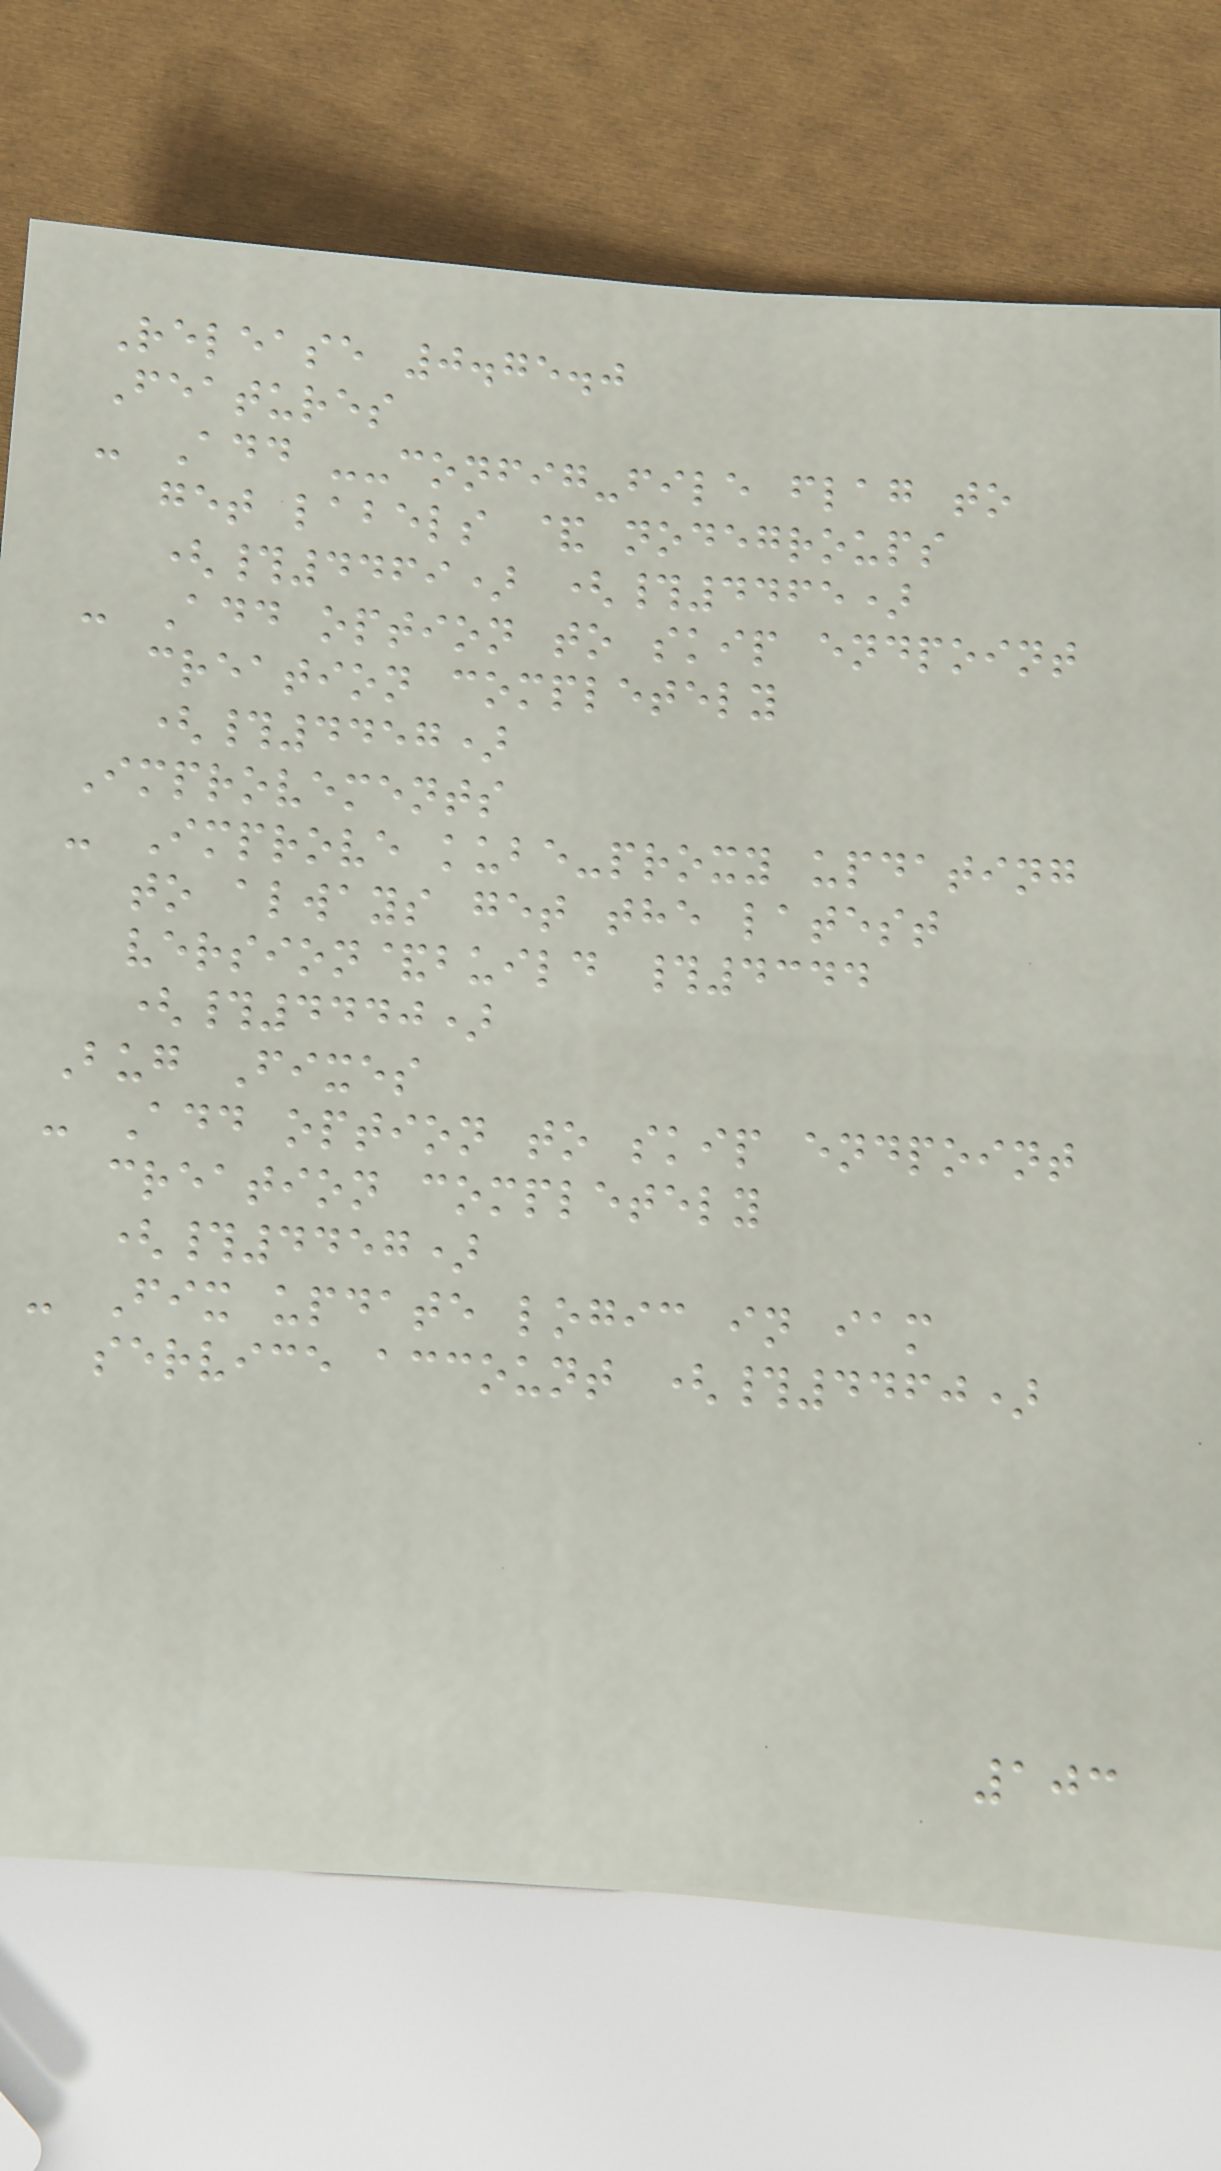Release 0.75.0
Features
- Add --config-file flag to
get labels & nodegroups
(#4469) (#4465)
- Add option to skip endpoint
creation completely
(#4457)
Improvements
- Improve kube-proxy updating
to always get the latest
version&build #4344
(#4440)
Bug Fixes
- Add option to skip endpoint
creation completely
(#4457)
- Fix update logic in iam
service account (#4460)
103
